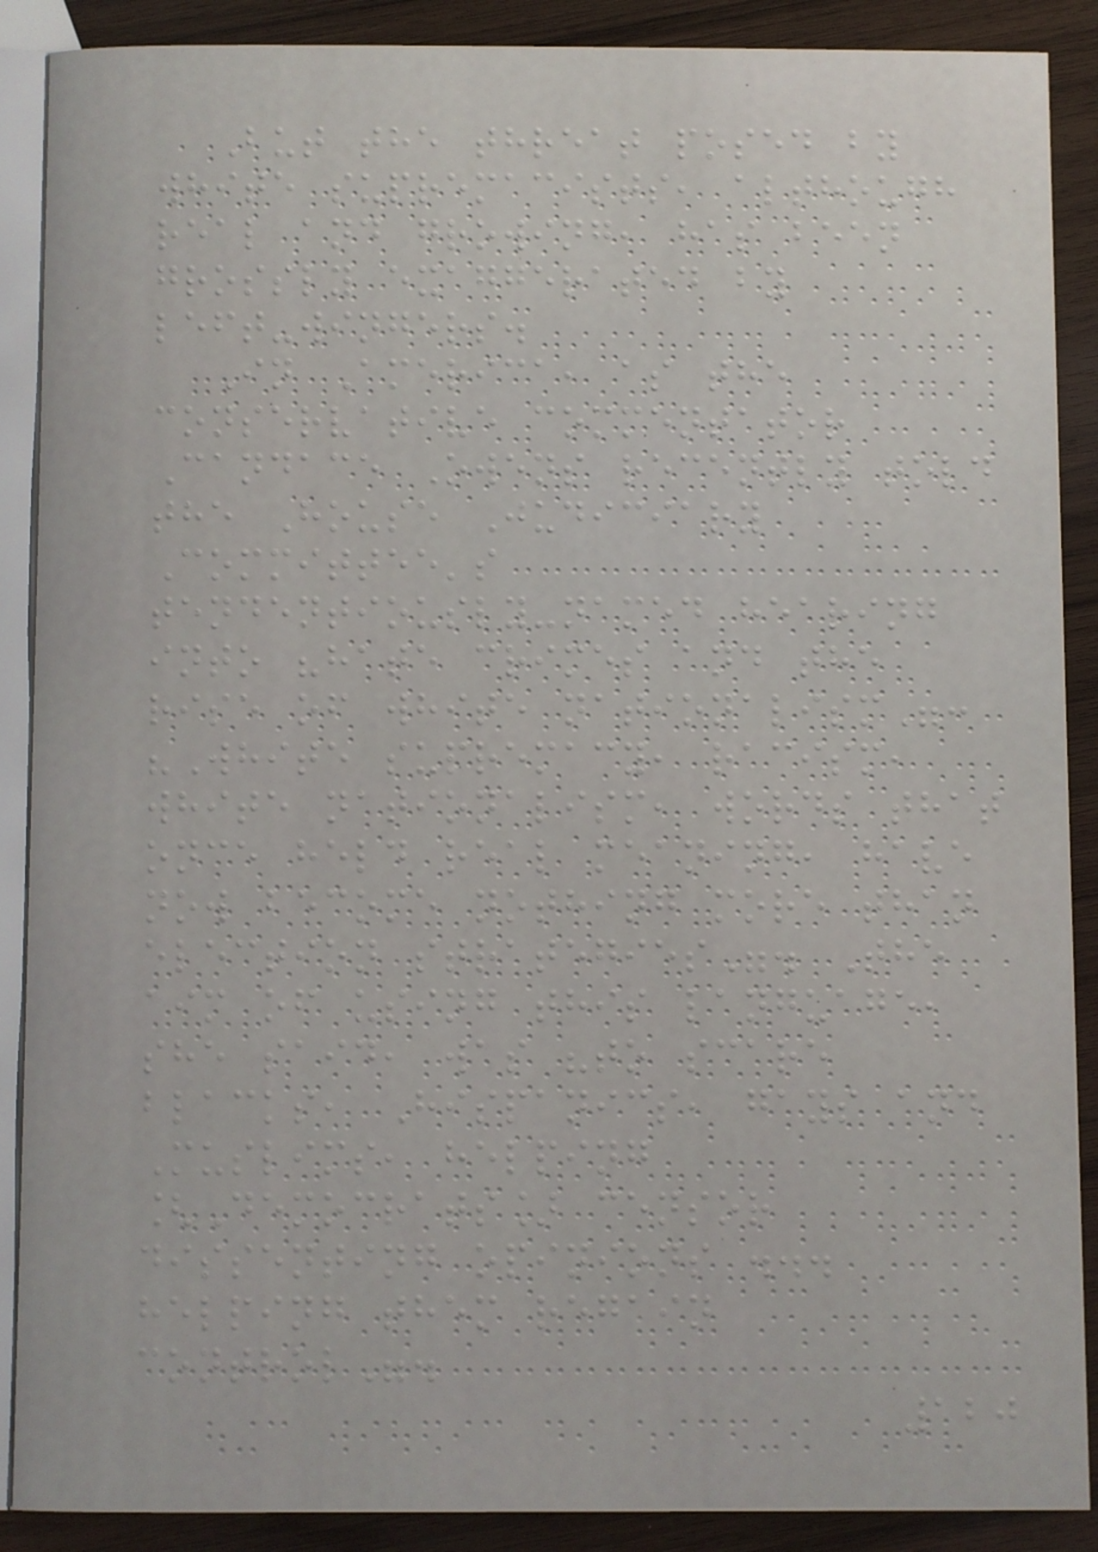But the threat posed by
white supremacists, although
real and growing, has been
grossly exaggerated by
left-wingers.
In America, as the
conservative commentator
Candace Owens recently told
the House Judiciary
Committee's
tendentiously-named hearing
into "hate crimes and the
rise of white nationalism":
"White supremacy, racism,
white nationalism, words that
once held real meaning, have
now become nothing more than
election strategies". The
aim of using this language,
she said, was "to scare
blacks, Hispanics, gays and
Muslims, helping
[Democrats] censor
dissenting opinions ...
helping them regain
control".
120
